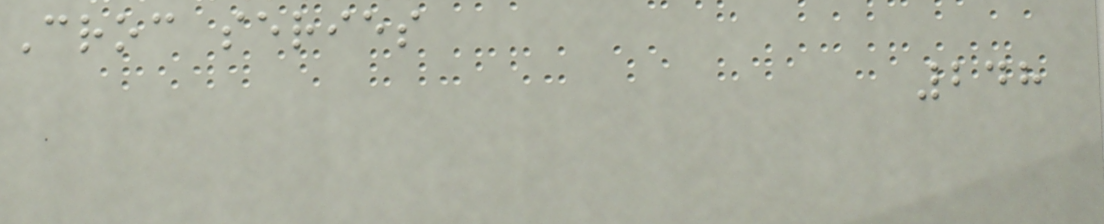Croc series
248
